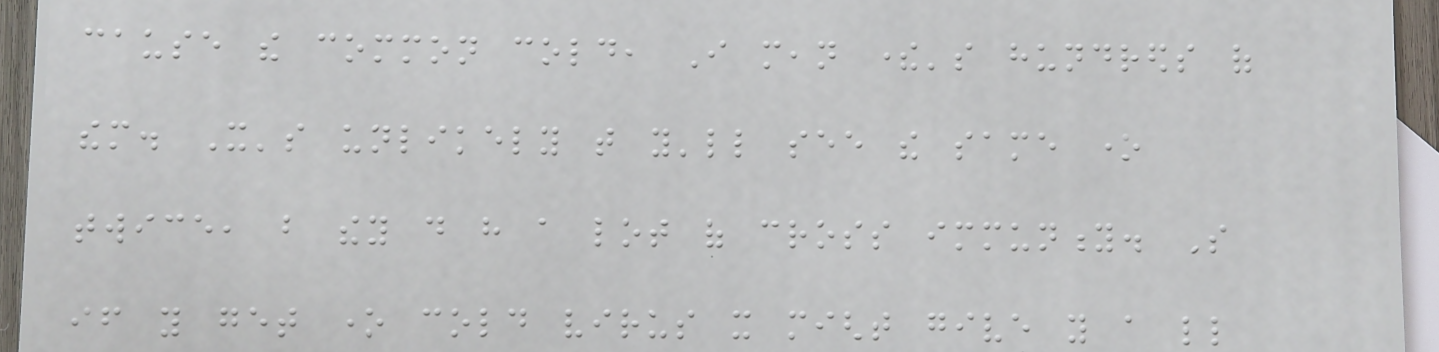cause the common cold, I mean there's hundreds of
them. It's unlikely that you'll see the same one
twice, but they do have a lot of cross immunity. So
if you get one cold virus it might give you a little
